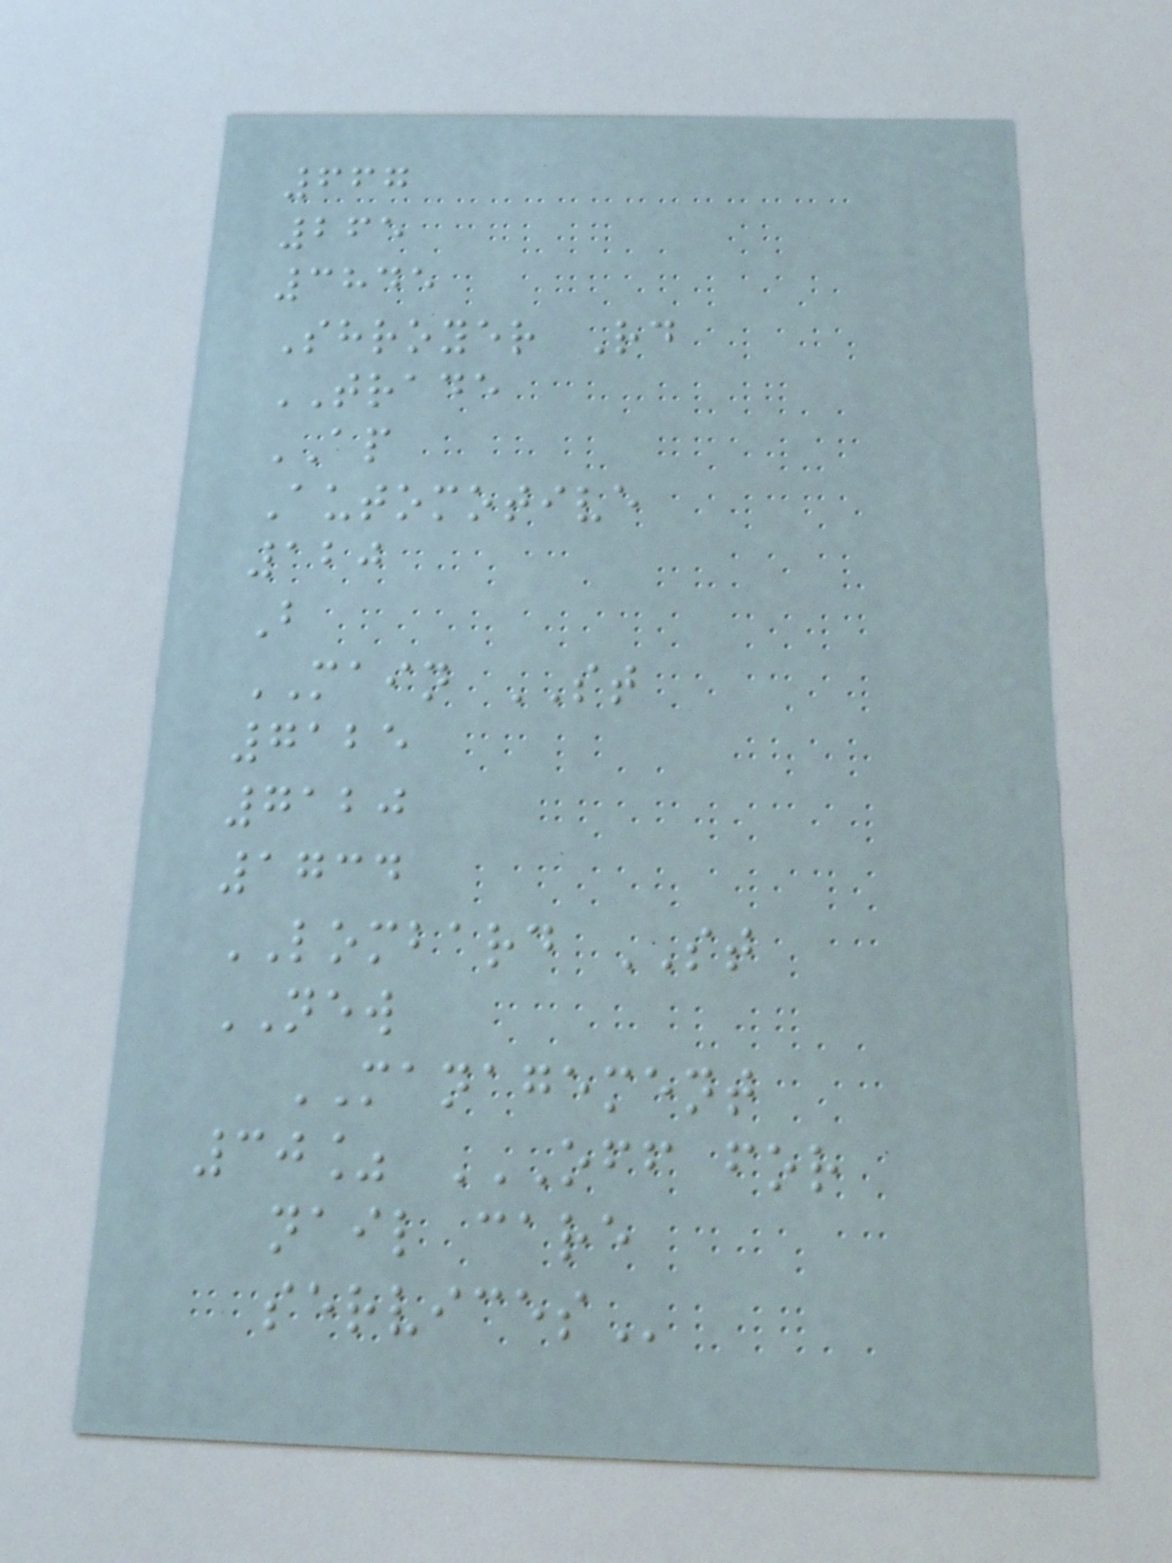667
265
3845
Shroyer Rd
TRADE
AP
Automotive
120
B
MAIN ST
7125
7120
1734
LOMBARD ST
NEW
MANAGEMENT
30% OFF FOR
NAIL CARE
SERVICES
